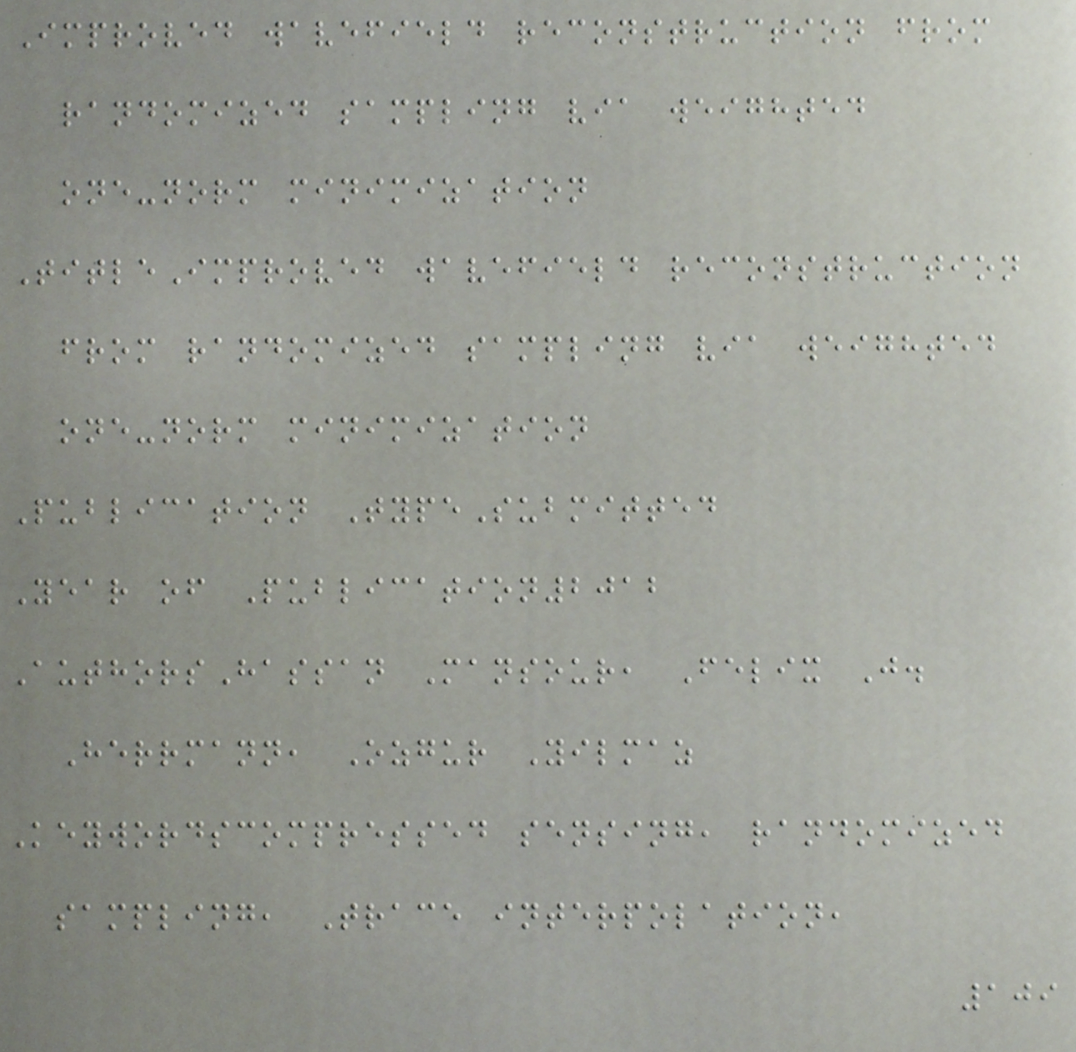Improved wavefield reconstruction from
randomized sampling via weighted
one-norm minimization
TitleImproved wavefield reconstruction
from randomized sampling via weighted
one-norm minimization
Publication TypeSubmitted
Year of Publication2012
AuthorsHassan Mansour, Felix J.
Herrmann, Ozgur Yilmaz
Keywordscompressed sensing, randomized
sampling, Trace interpolation,
109
